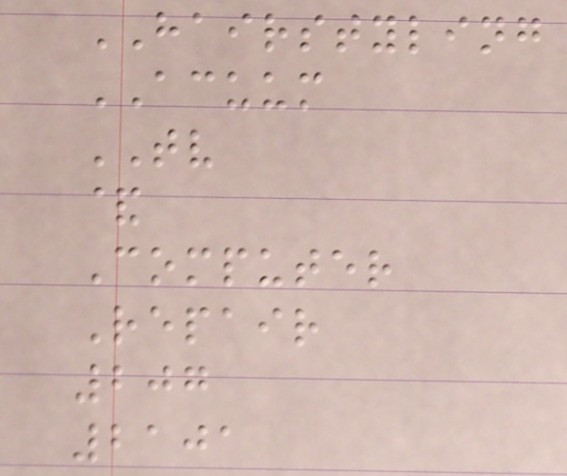HAIRSTYLING
ACUUM
TV
&
Computer
Repair
207
2101
